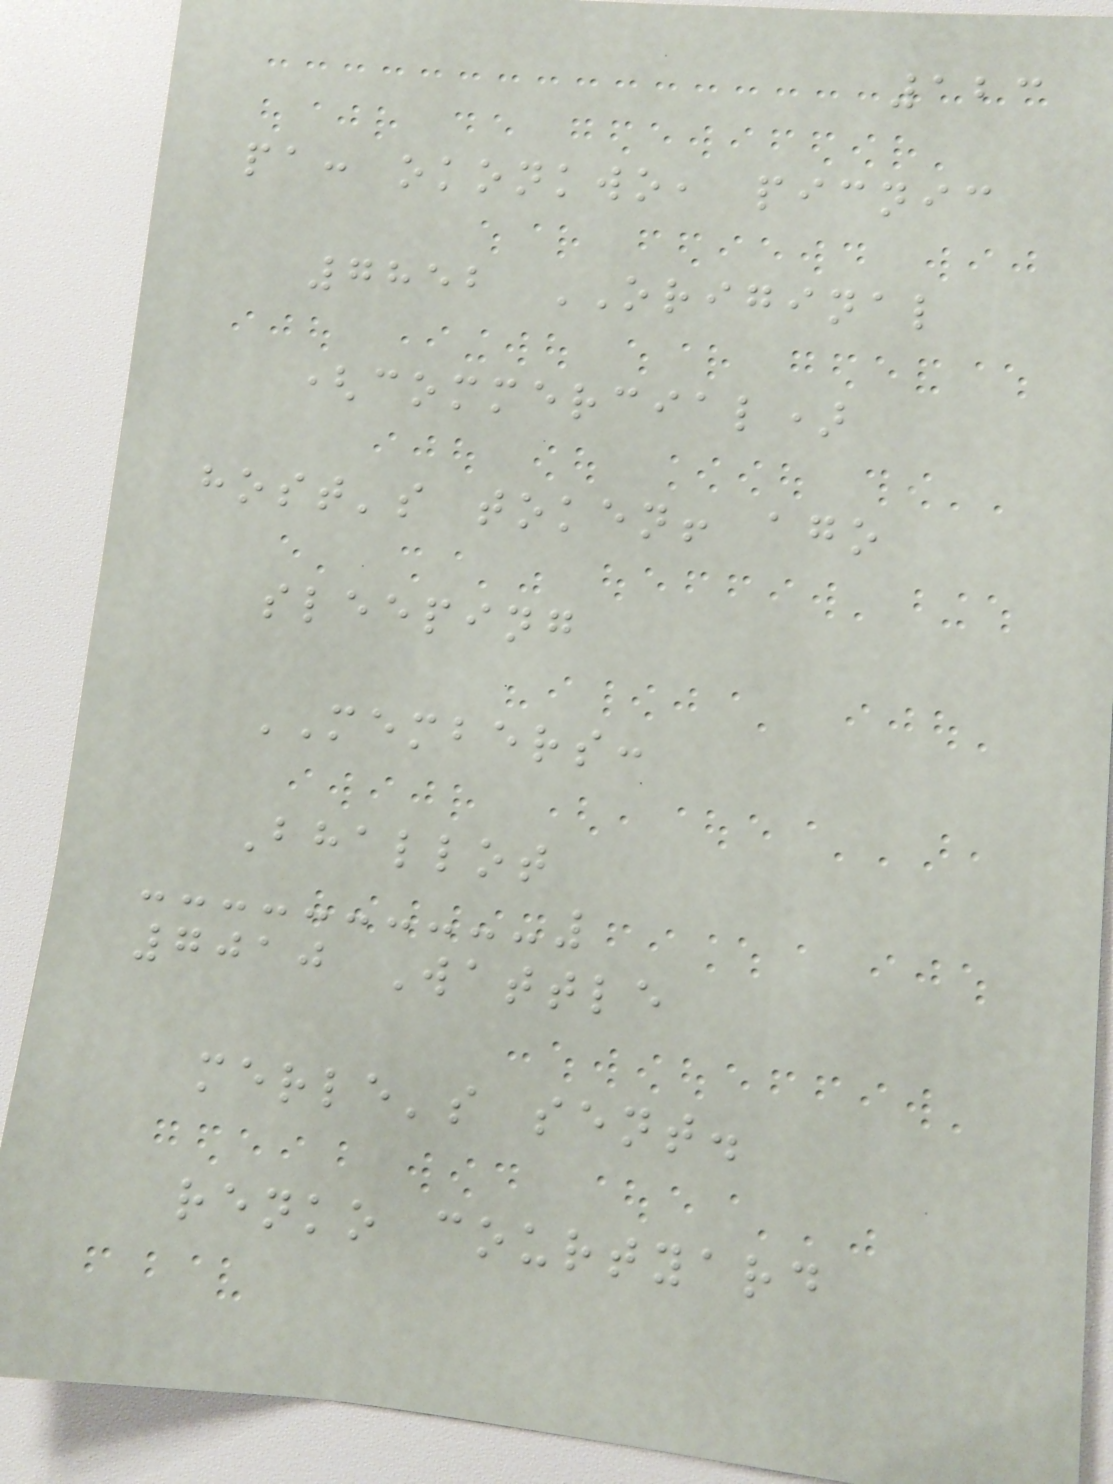123
pa: okonkwo, picnic
7852 ORIGINAL
(commercial)
host's token! ago
sleeping
MEMBERS:
Bhallot
7010 Wattle
merle's sent.
renko courtyard
